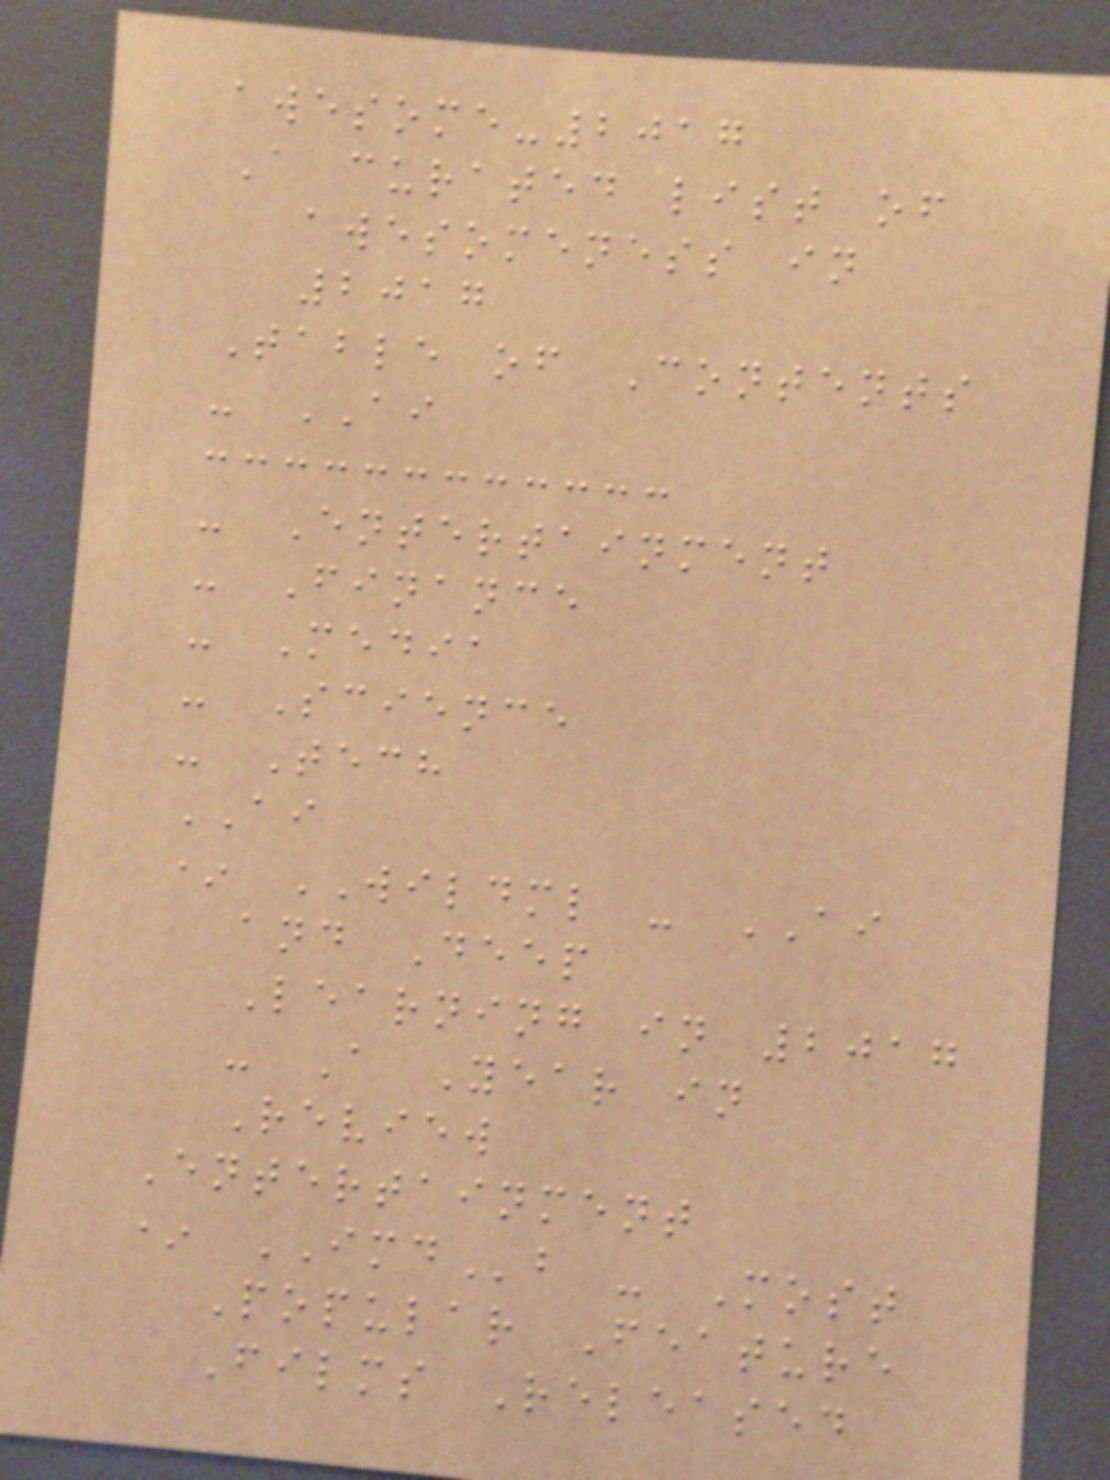awesome-2017
A curated list of
awesomeness in
2017
Table of Contents
- AI
- Entertainment
- Finance
- Media
- Science
- Tech
AI
* WILDML - AI
and Deep
Learning in 2017
- A Year in
Review
Entertainment
* IMDb - Most
Popular Feature
Films Released
